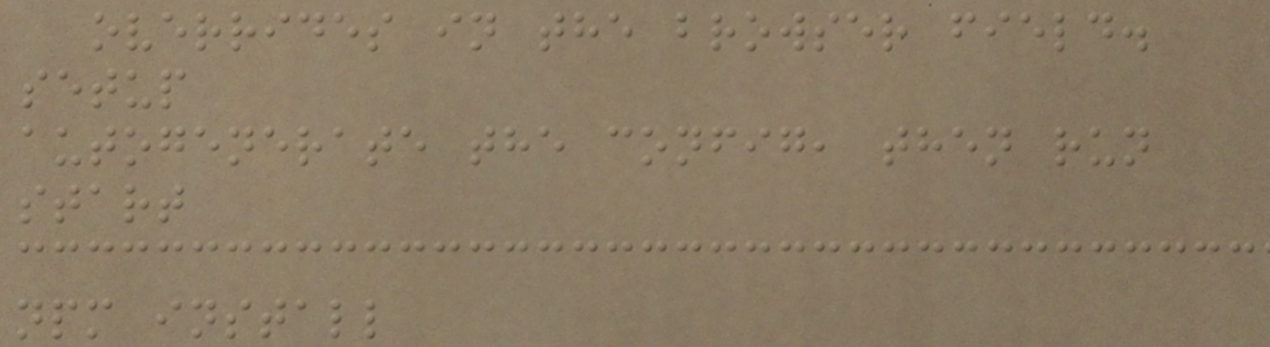overrides in the browser field.
setup
autogenerate the config, then run
start
npm install
